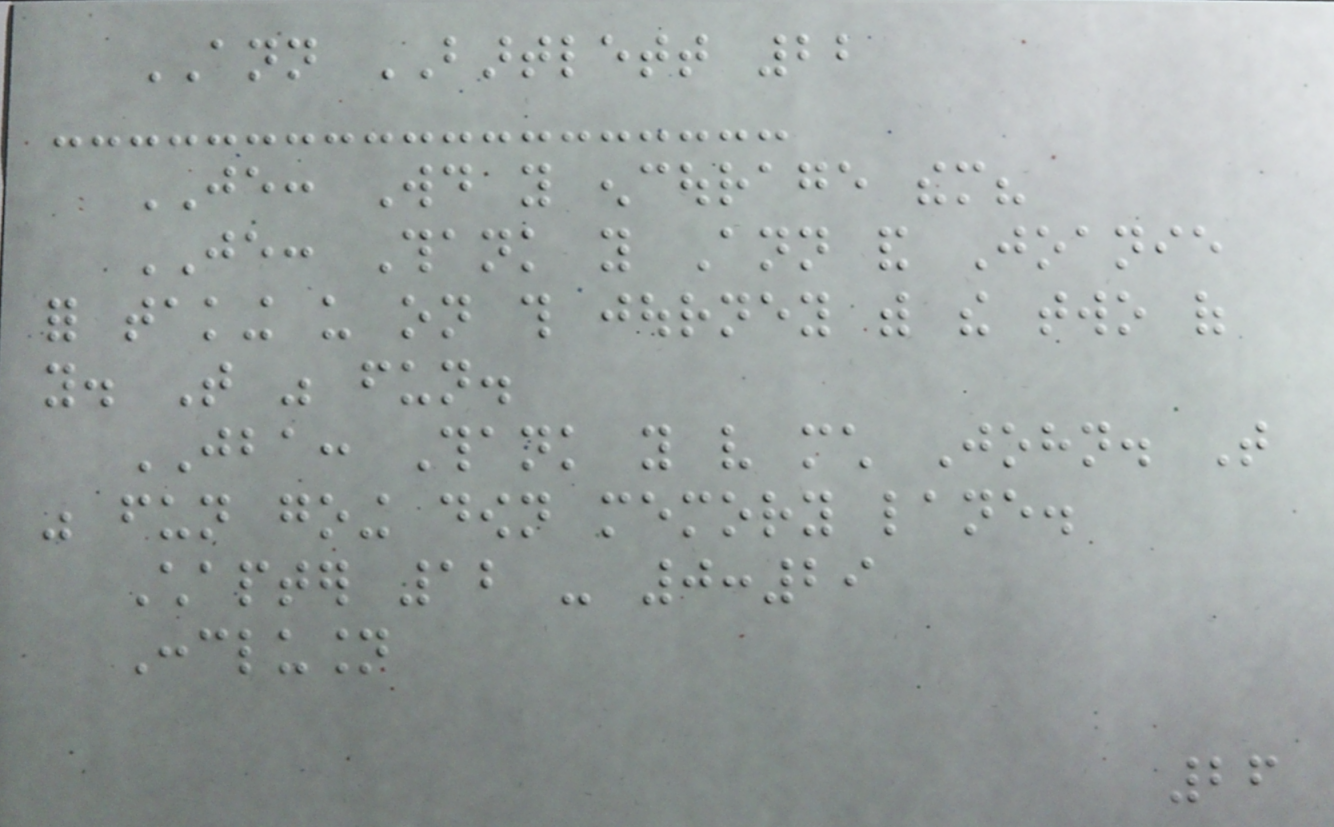ANN BARTLETT 22
JE: Would you encourage them?
JE: Thank you Ann and Joanie
for taking us on this journey with the two of
you. That was fun.
JBA: Thank you very much John. That
was fun going down memory lane.
Chapter 12 - 0:29
Conclusion
26
